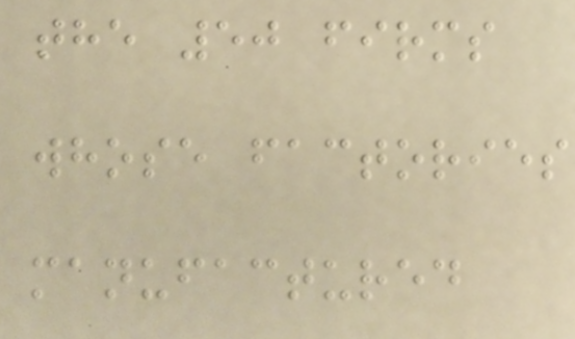the 50 firms
whose factories
manufactured
